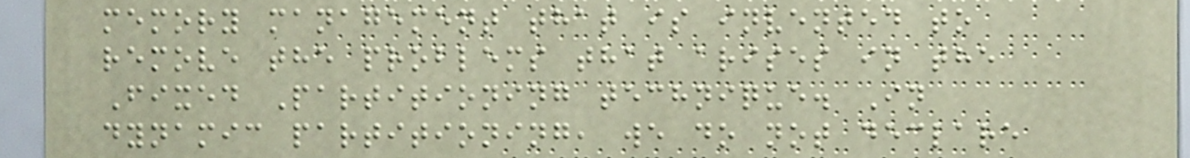memory management that is invented to
remove the problems that arises in the
Fixed Partitioning technique. In
dynamic partitioning, we do not declare
